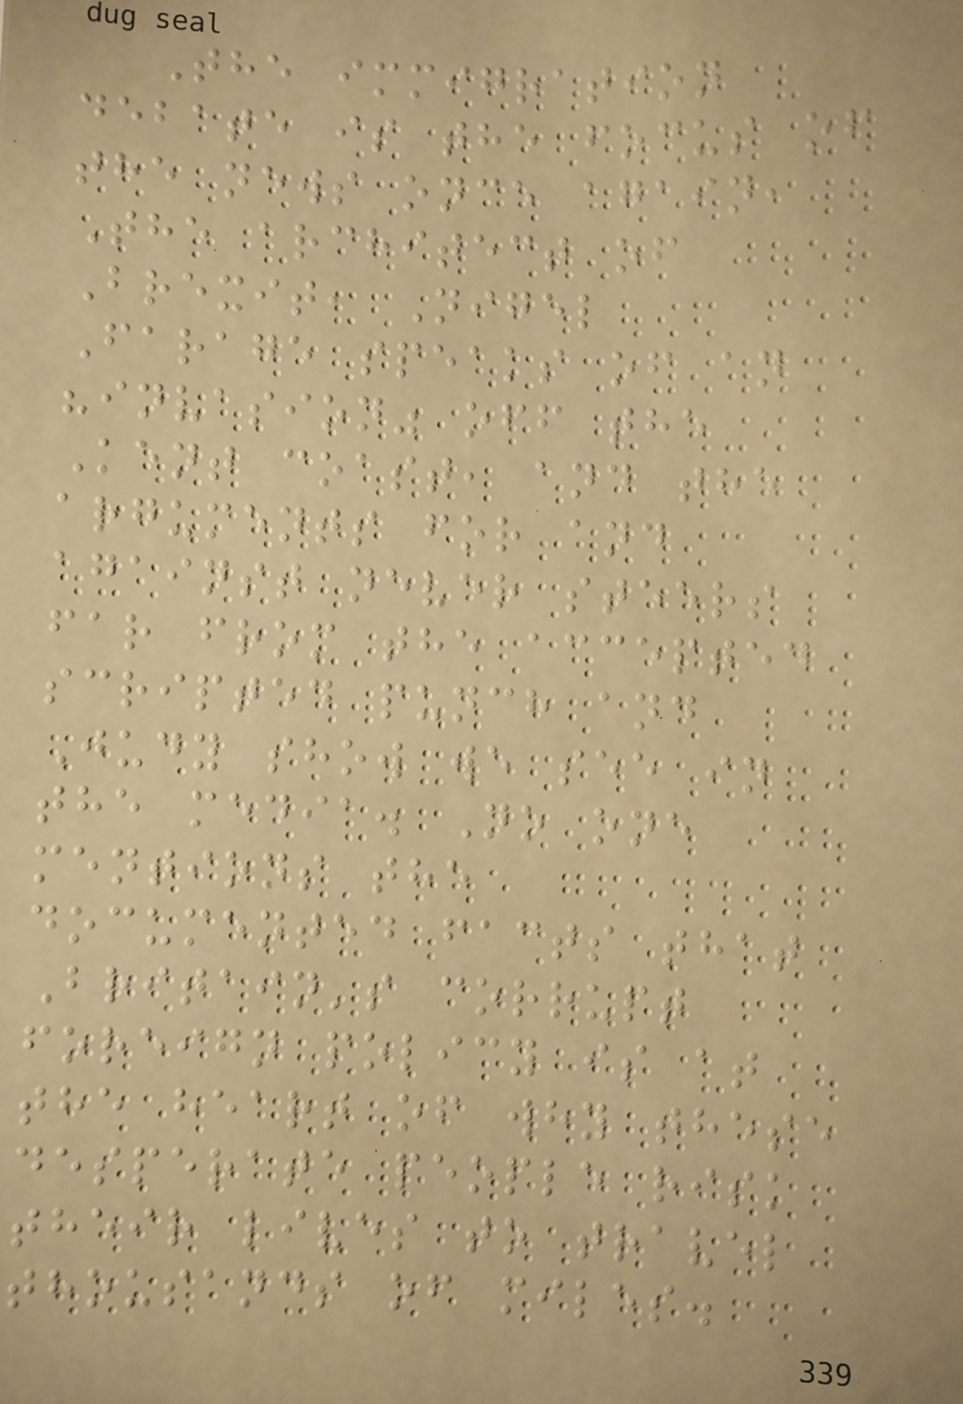The immigration
debate is the focus of
the news once again,
The architect of
Brexit, Nigel
Farage speaks of an
"invasion" off the
Kent coast, and the
arguments for and
against never steers
far from the accepted
scripted punch and
Judy show we see in
the media. No one
mentions the
documented facts that
Britain's corrupt
foreign policy is at
the heart of why these
desperate people risk
their lives to travel
thousands of miles.
